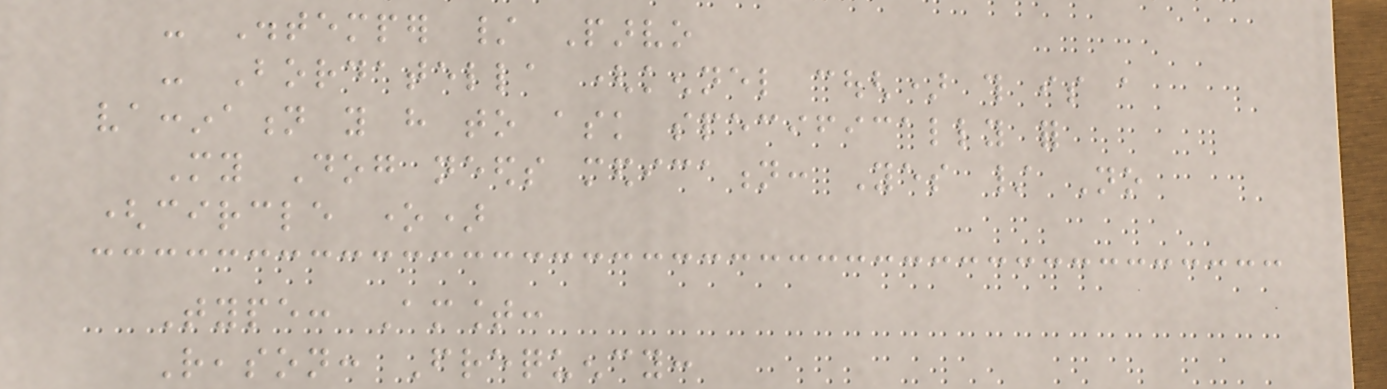- Distemper / Parvo
- Bordatella (kennel cough) this is a
vaccination you have to ask specifically for
My Dog needs medication: Yes / No
(circle one)
Type: Amount:
Reason: Frequency:
